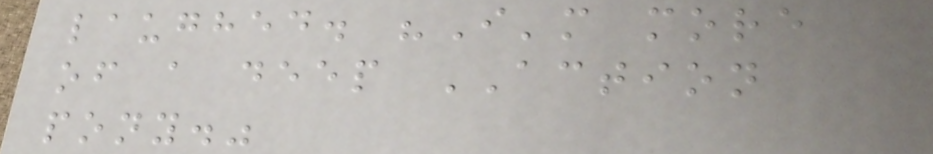laughed. "I'm more
of a deep ACTION
pony."
